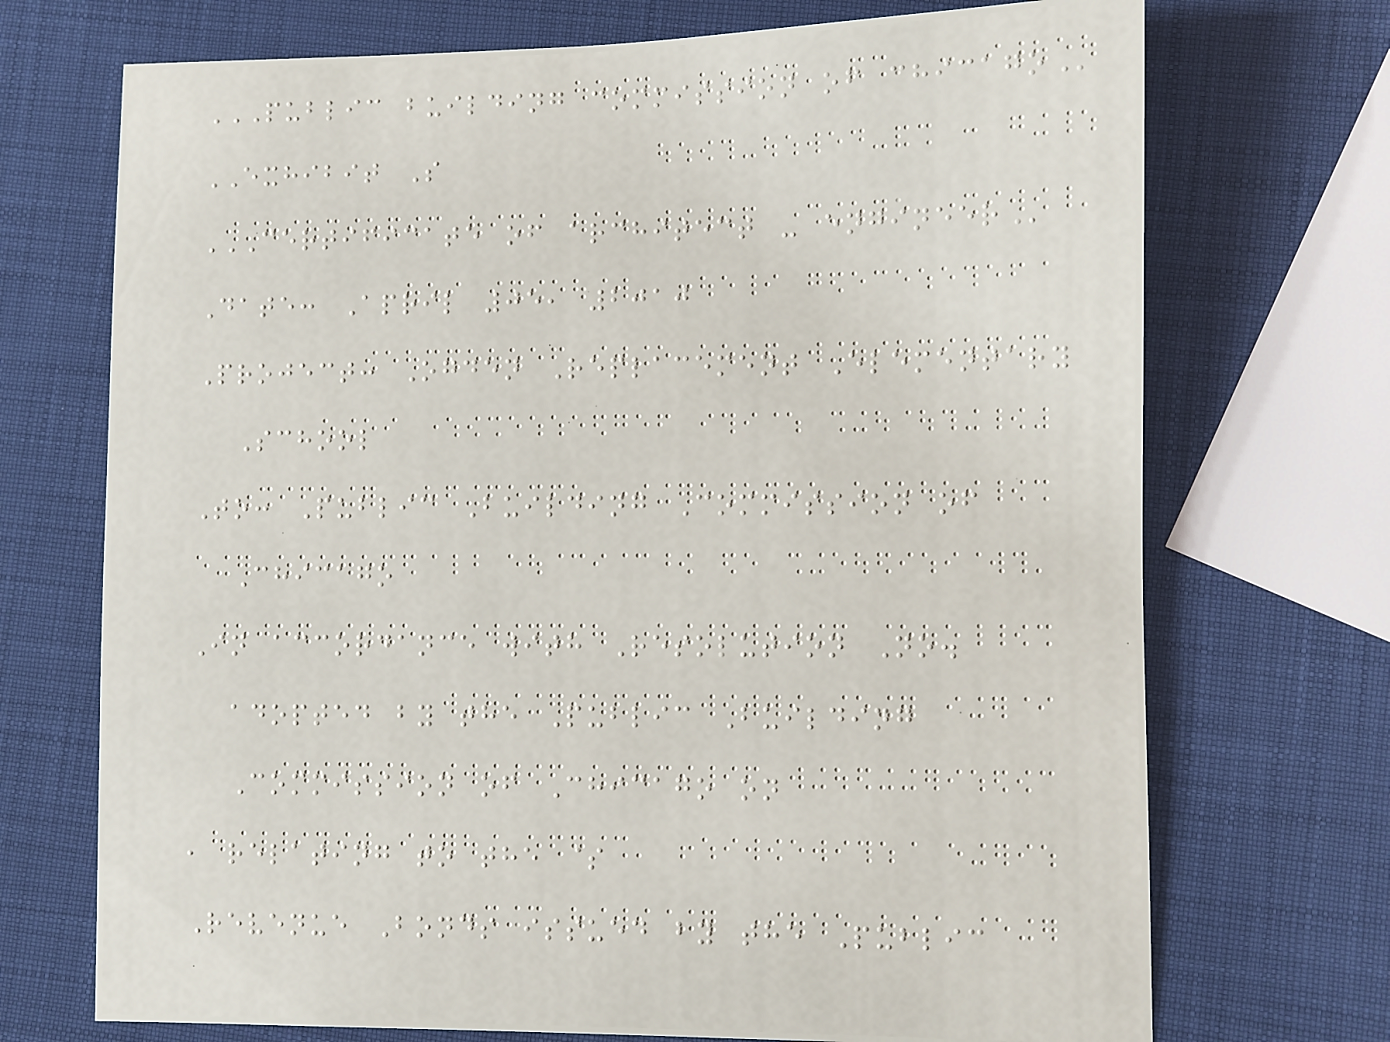PUBLIC BUILDING COMMISSION OF CHICAGO
EXHIBIT S
CERTIFICATE OF ARCHITECT - ENGINEER
Date: April 05, 2010
Project: Ogden Replacement Elementary
School
To: Public Building Commission of
Chicago
In accordance with Resolution No.
adopted by the Public Building
Commission of Chicago on
, relating to the $
Revenue Bonds issued by the Public
